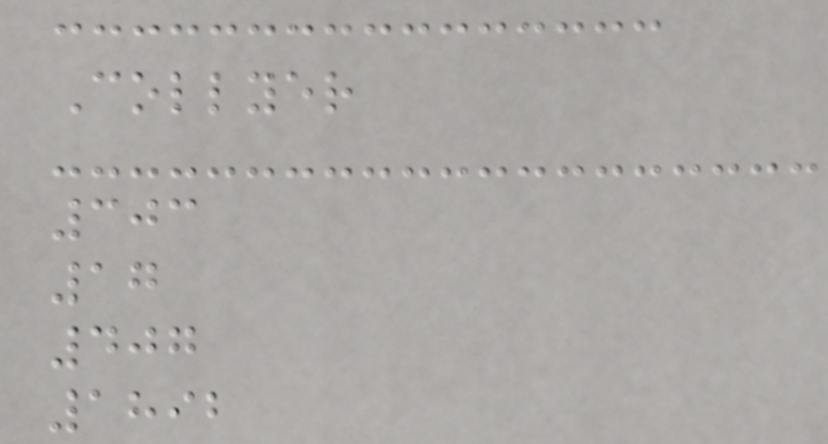Collyer
303
17
407
1892
